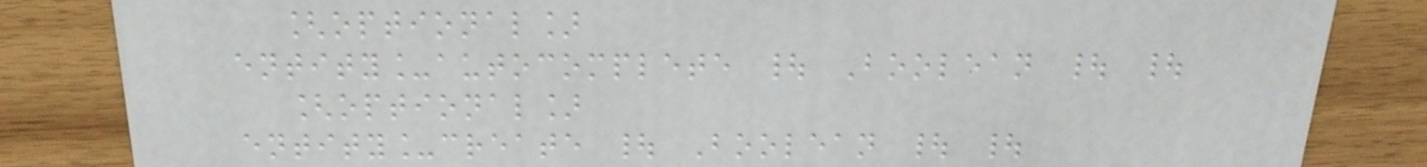[optional]
entity_autocomplete | Boolean | |
[optional]
entity_create | Boolean | |
